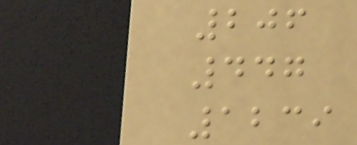206
447
1239
